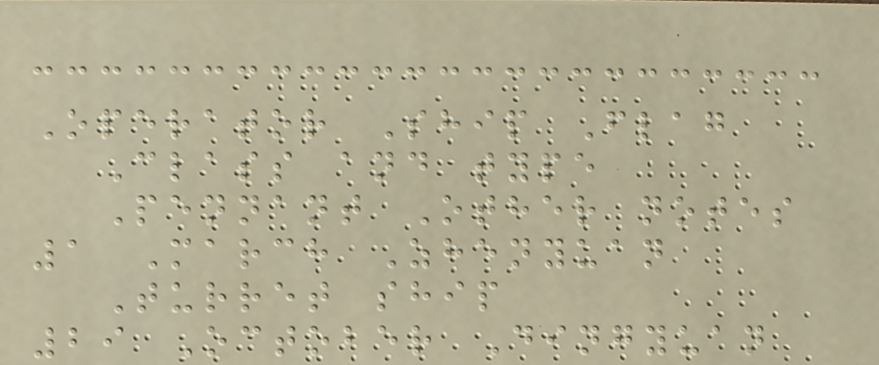Operator Ship Flag
Class and type
Pennant Other notes
1 March Zhenyuan
Turret ship
29 October Dingyuan
